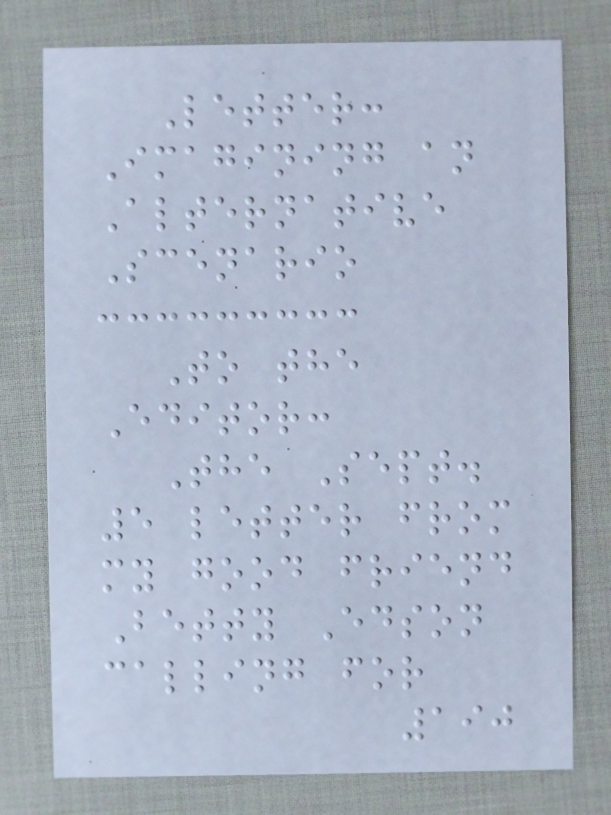Letter:
Imagining an
Alternative
Scenario
To the
Editor:
The Sept.
5 letter from
my good friend
Betty Edson
calling for
190
